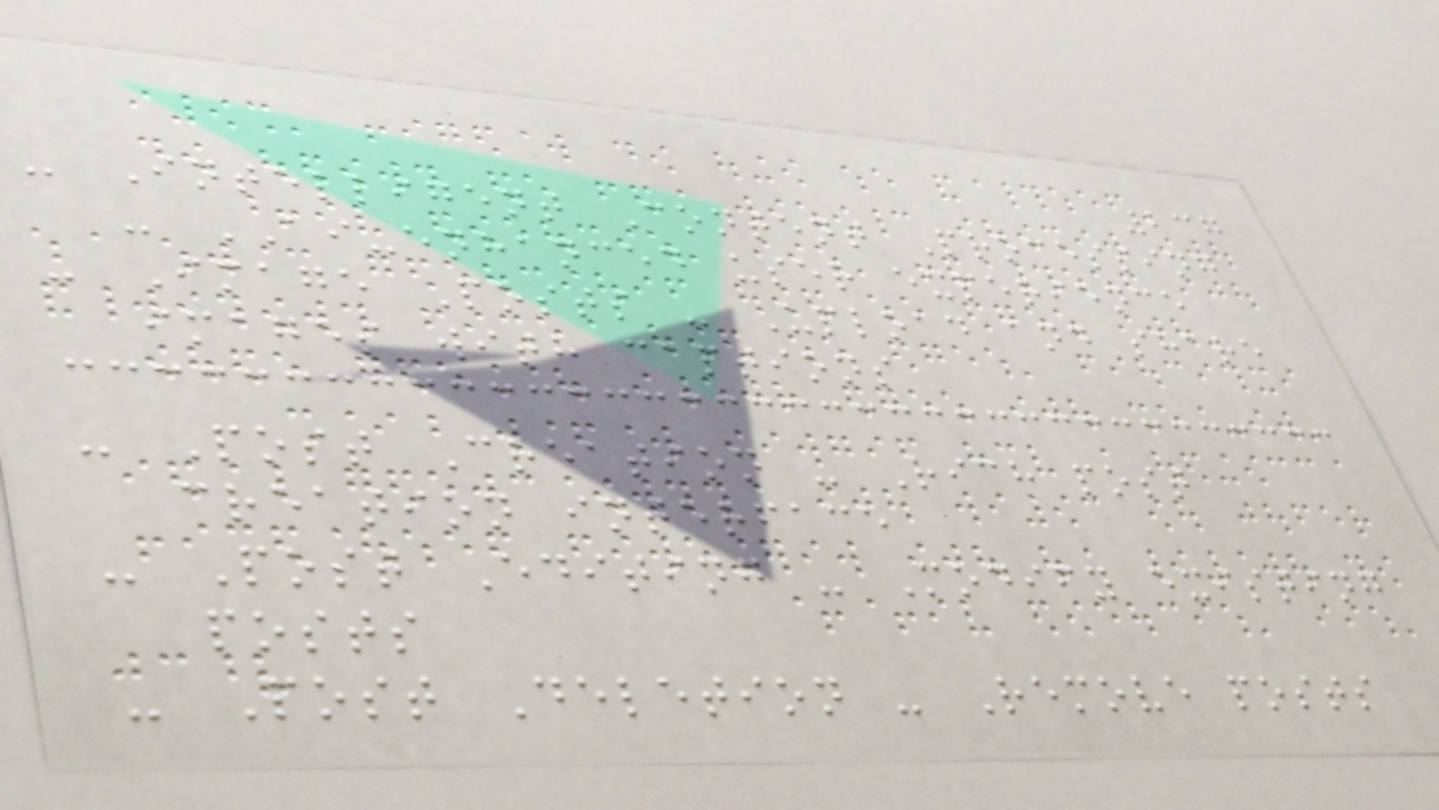237
- Intelligent Content Processing
- AI-enhanced user experience
- Image Posts - Upload and share
images with captions
- Post Creation - Rich post
creation interface
- Post Editing - Modify existing
posts
- Post Deletion - Remove posts
